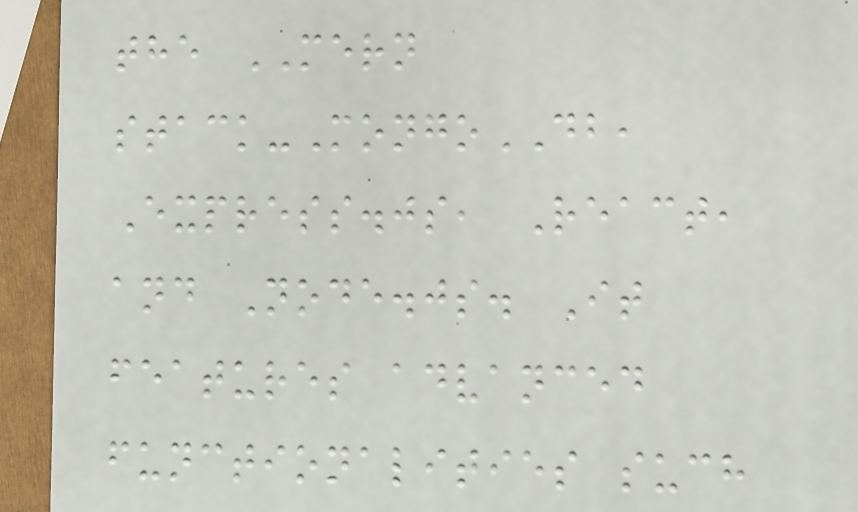the MERN
stack-MongoDB,
Express.js, React,
and Node.js. It
features advanced
functionalities such
